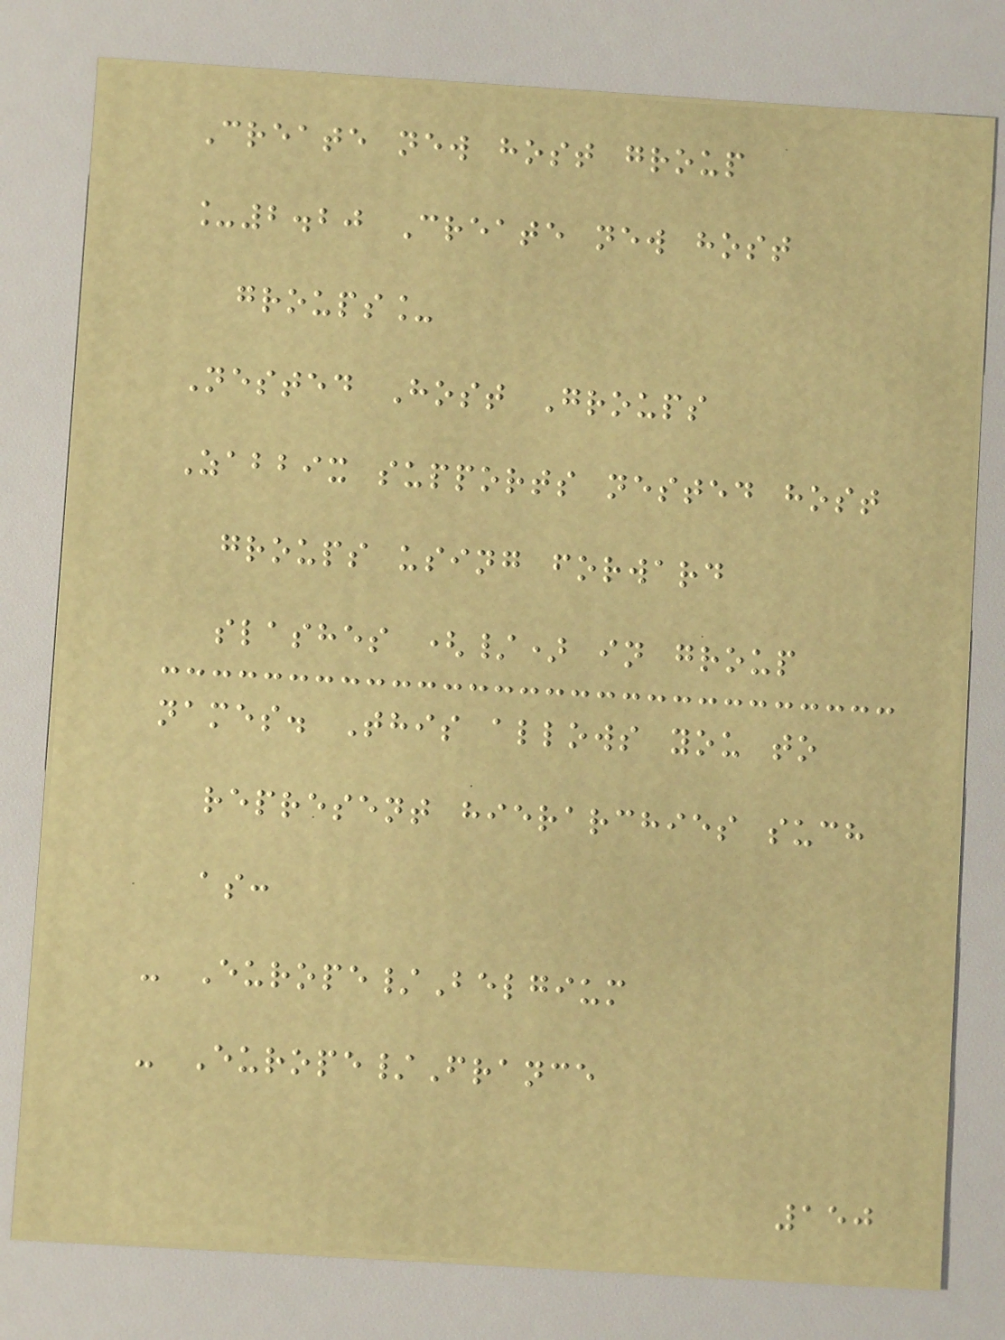Create new host group
_2.20 Create new host
groups_
Nested Host Groups
Zabbix supports nested host
groups using forward
slashes (/) in group
names. This allows you to
represent hierarchies such
as:
- Europe/Belgium
- Europe/France
150
